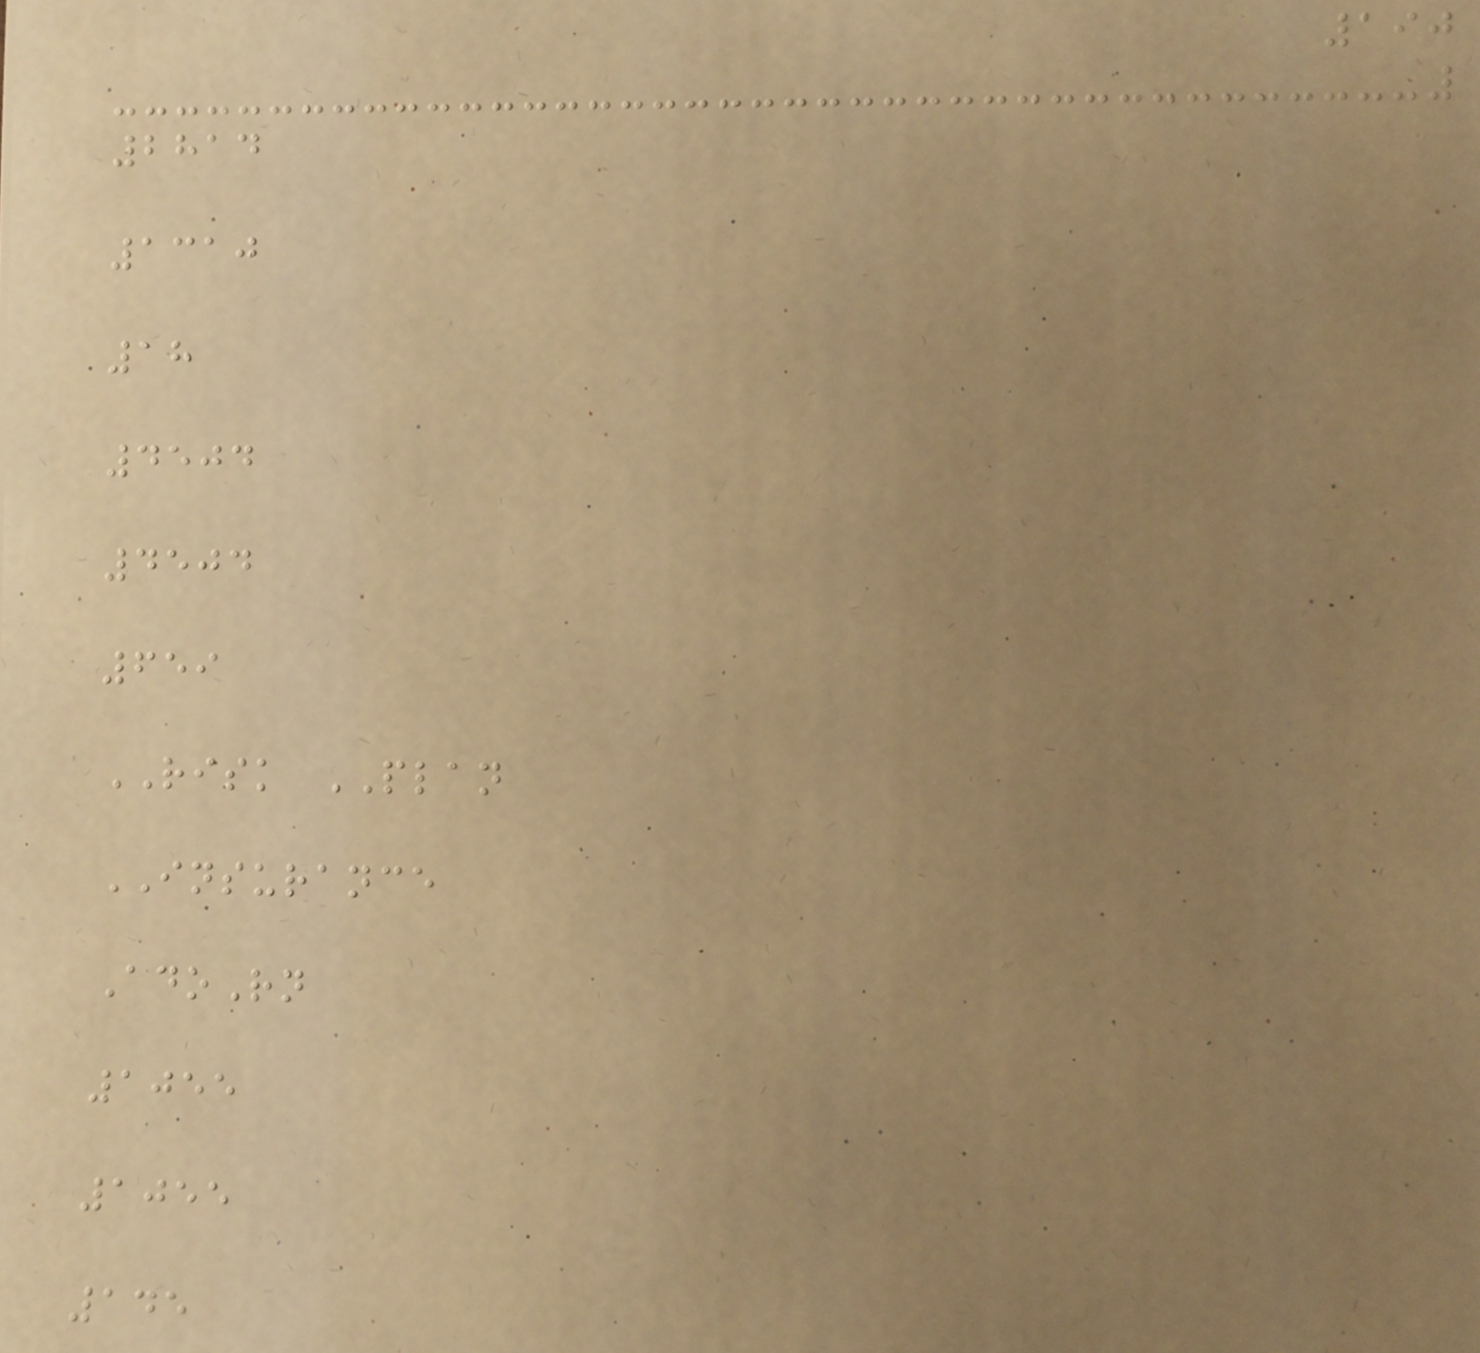190
2814
1310
18
4504
4504
659
RISK PLAN
INSURANCE
AdoRn
1055
1055
145
